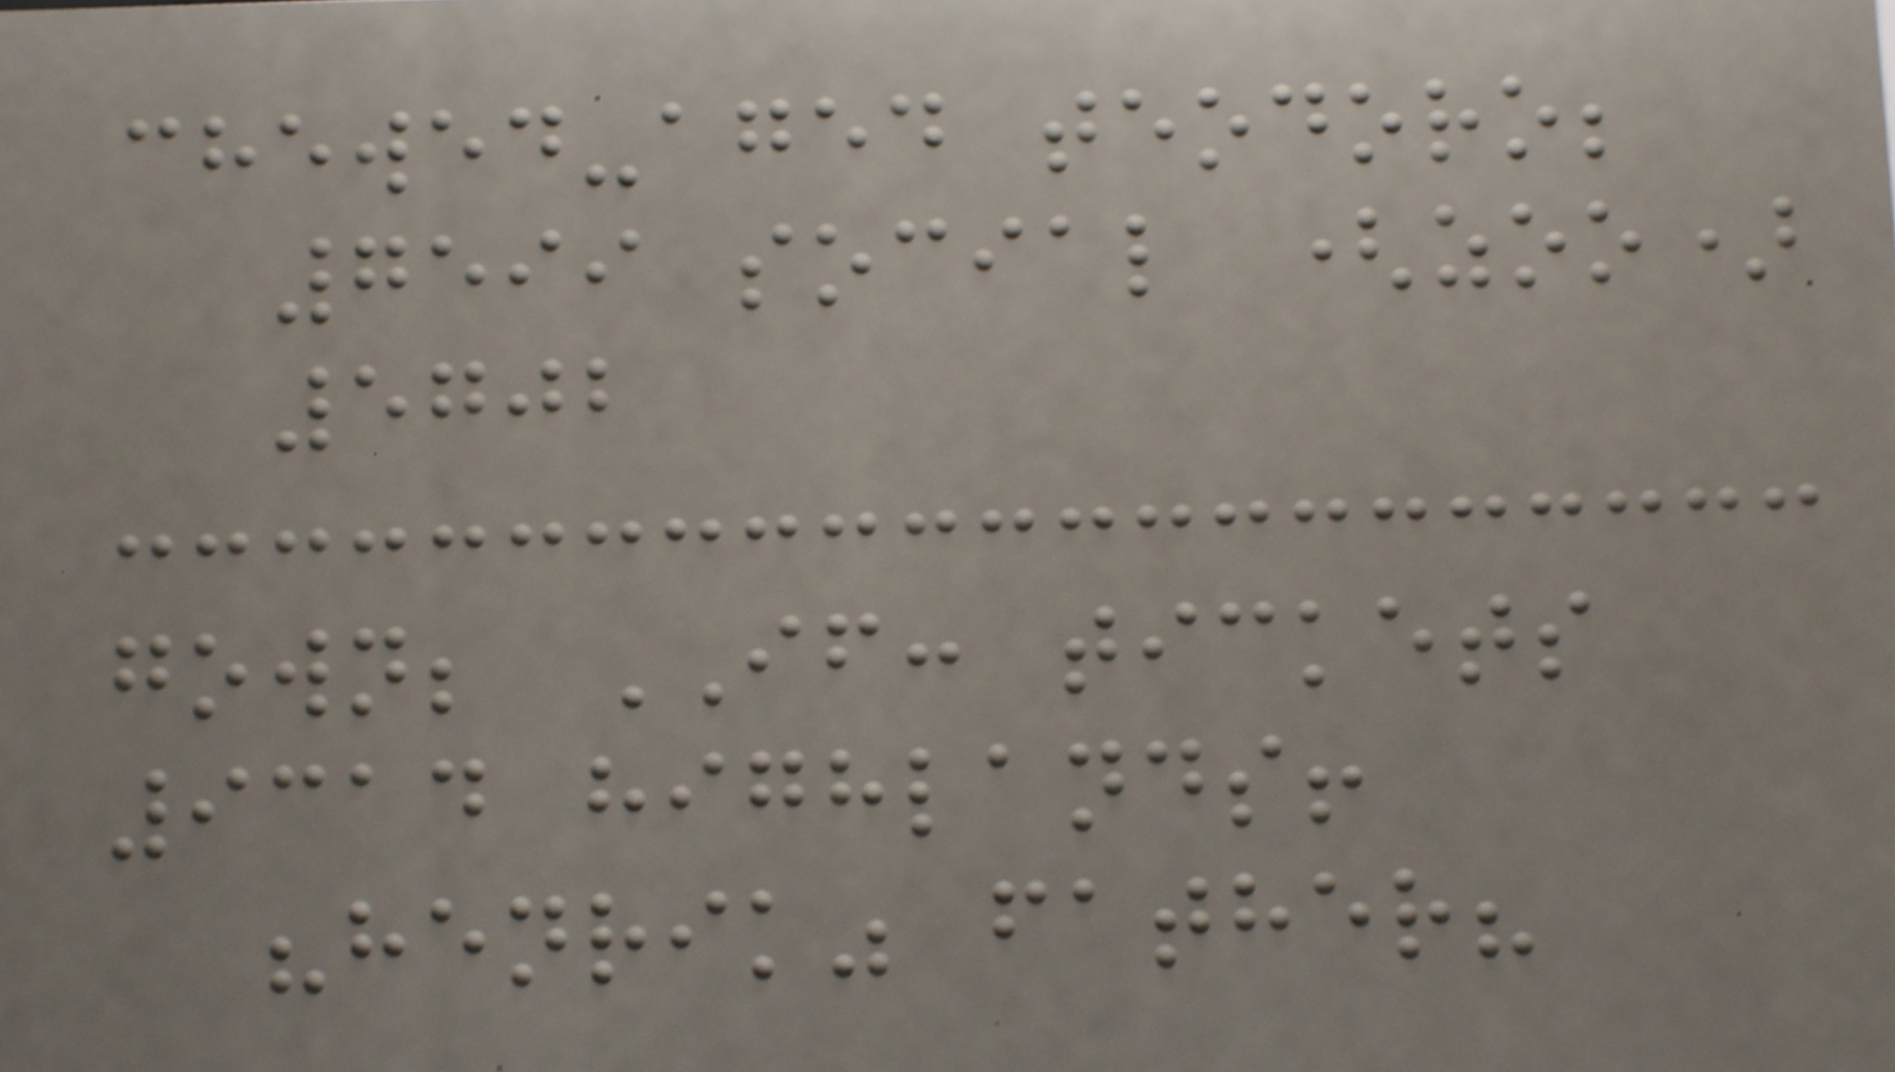chewed-aged teodoro;
7599 social (zoo)
5702
gown; IF: tickets
9314 highlands!
"henrik" father?
